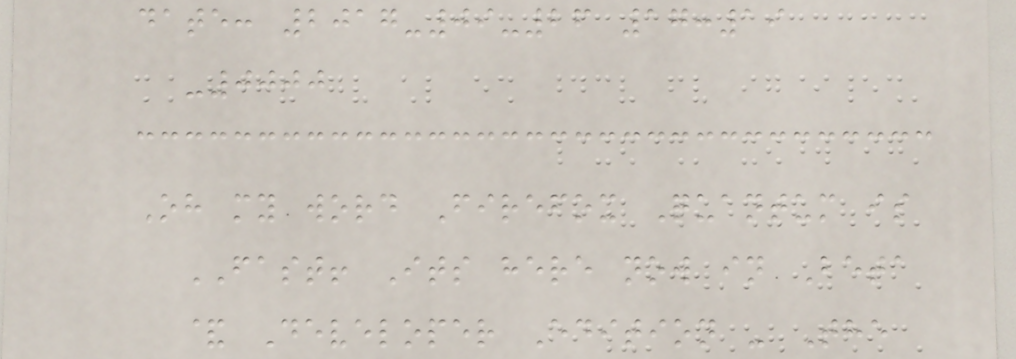date: 2017-09-26 17:19
-0000
Oh my word Firefox Quantum is
FAST! Its here now in Beta
& Developer Edition - The
